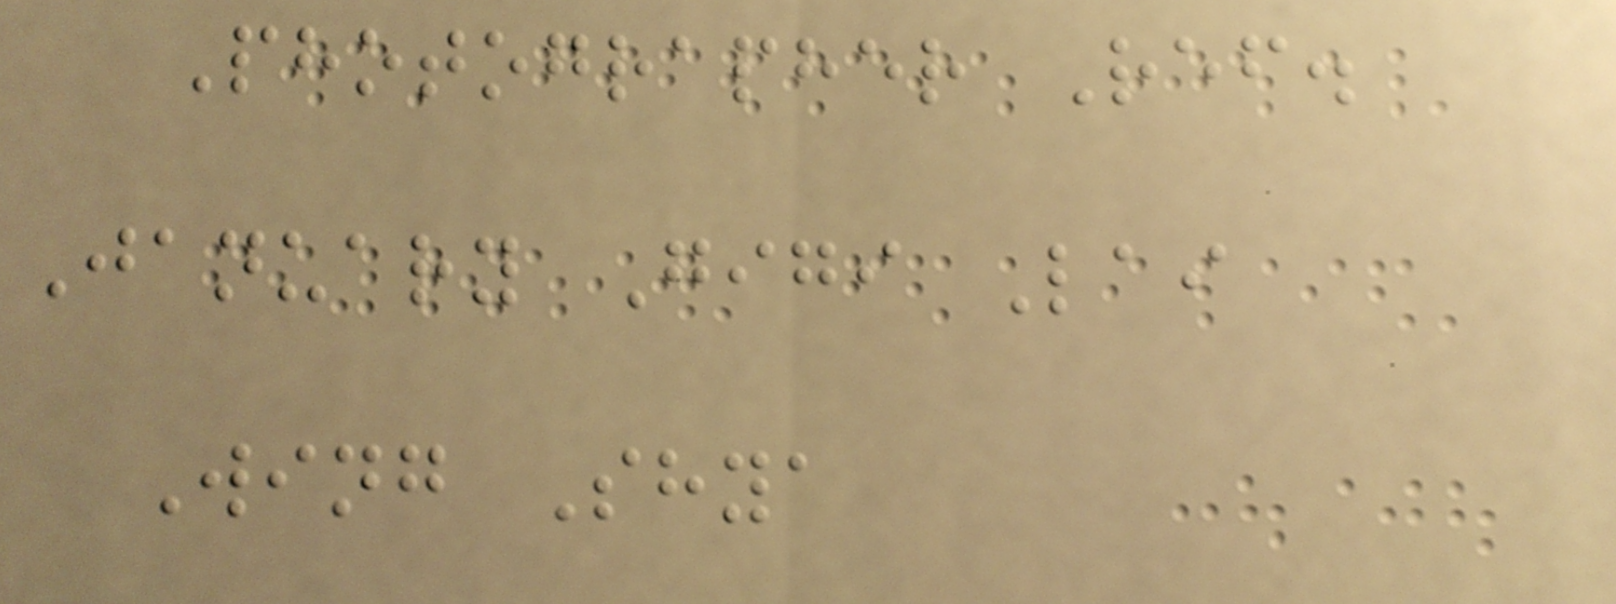Photographer Ref.
January Gigi Lai
Wing Shya
